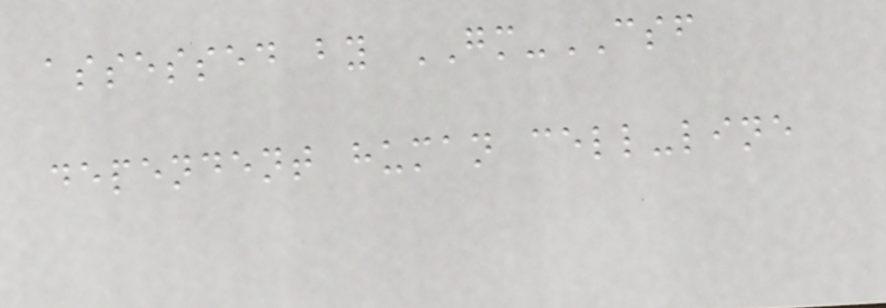assessed by GM-CSF
dependent human cell-line
